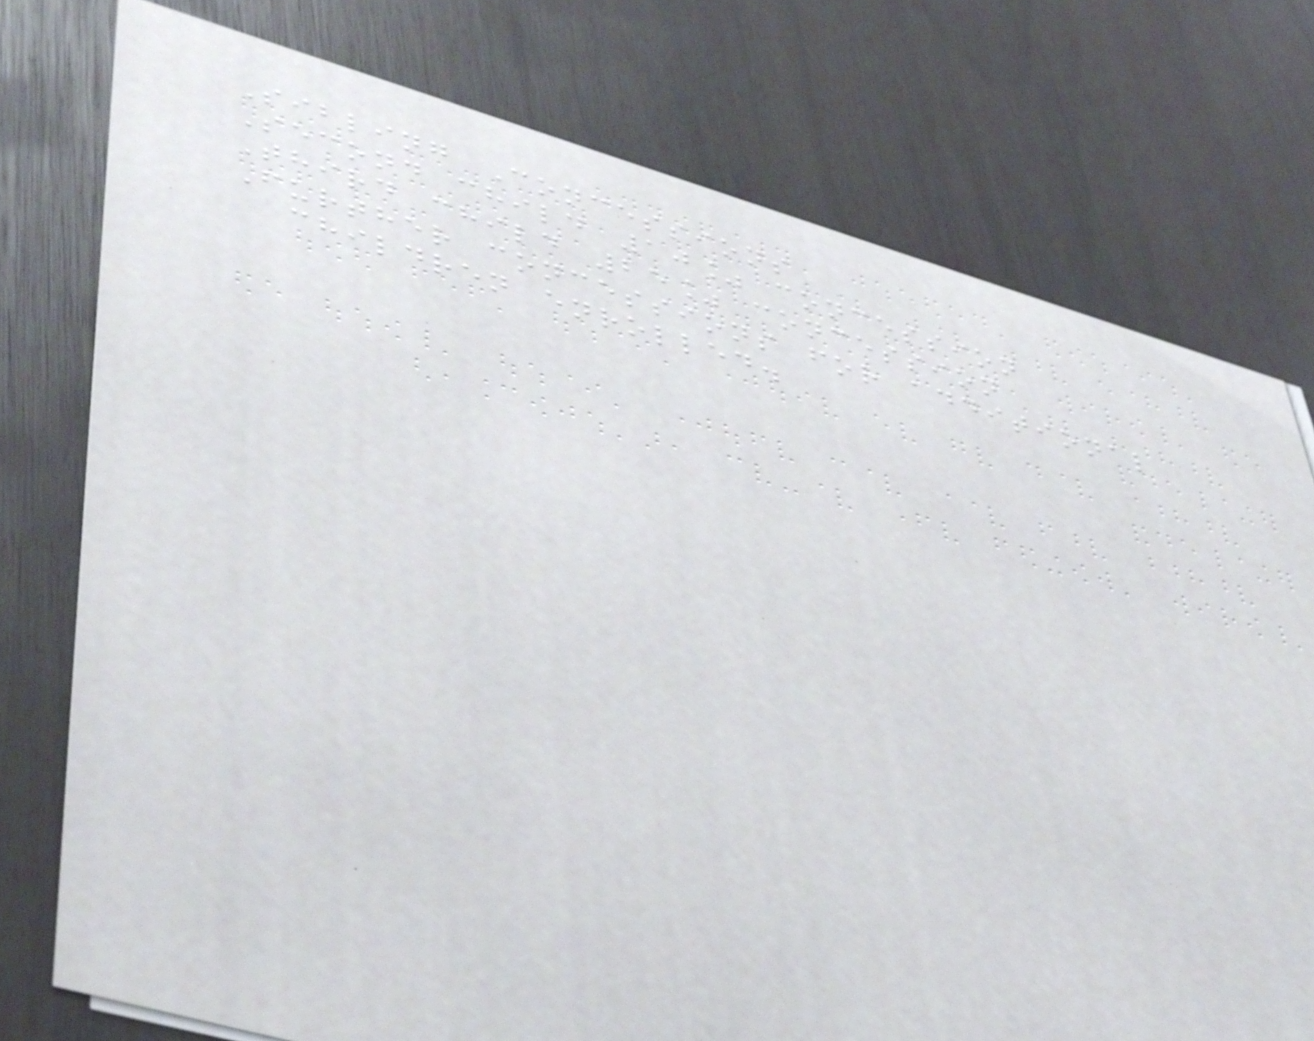Sibling Concessions
Second child 10% concession
Third child 25% concession
Further concessions for additional
children enrolled.
